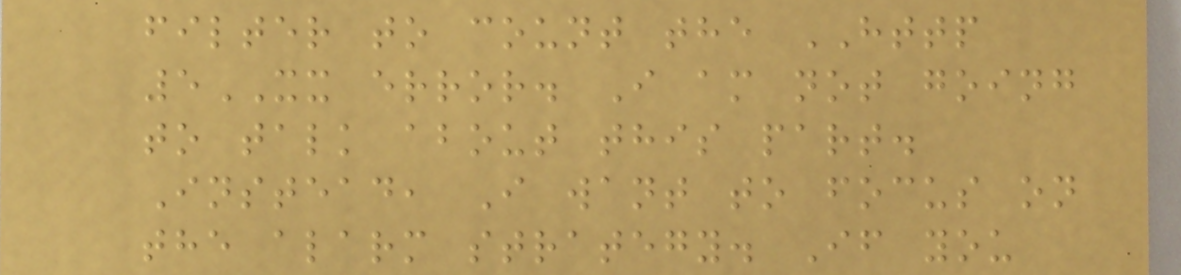filter to count the HTTP
5XX error. I am not going
to talk about this part.
Instead, I want to focus on
the alarm strategy. If you
